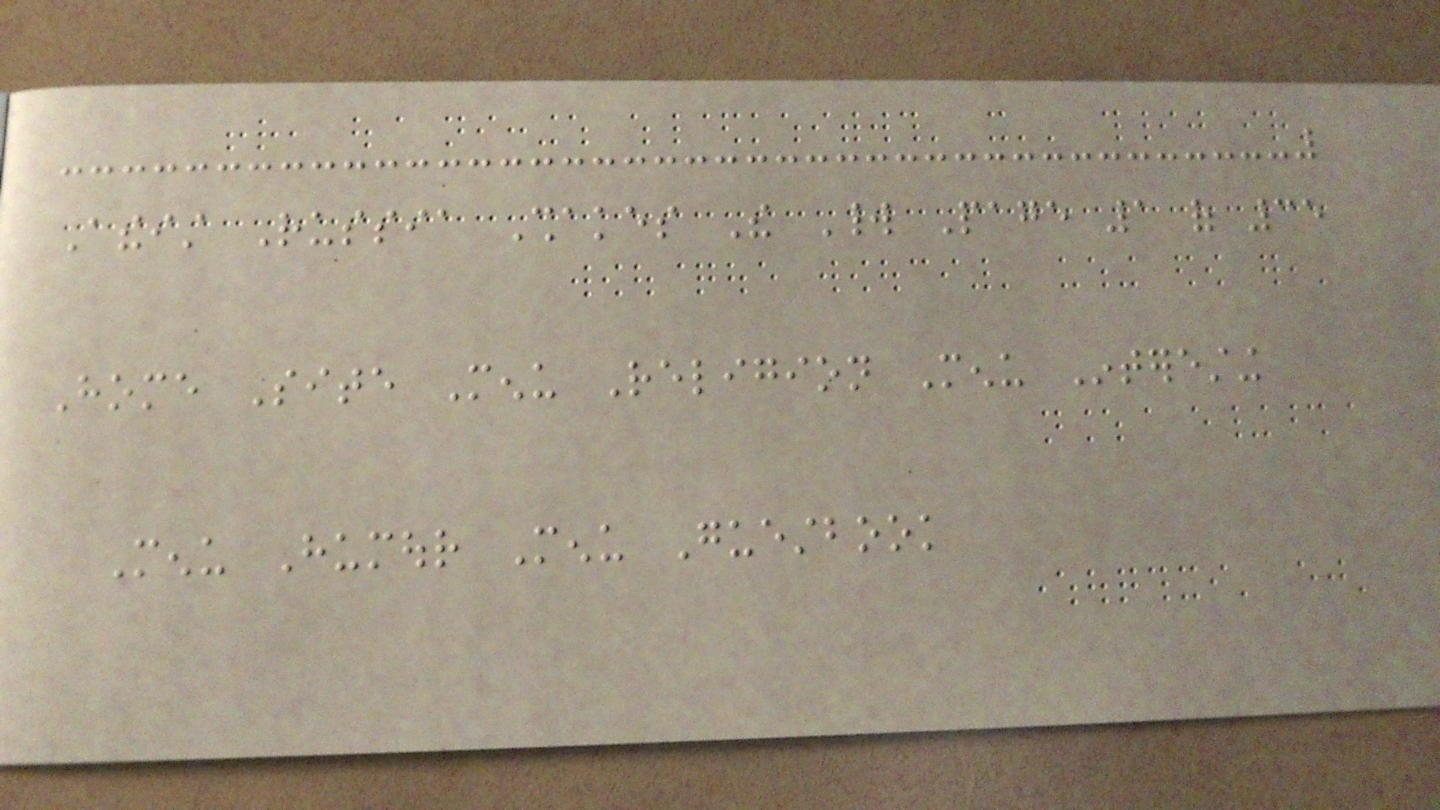Atheist Russia Shakes The World Page 1 of 35
Home Site Menu Religion Menu Interesting
Menu Humour Menu Guestbook
